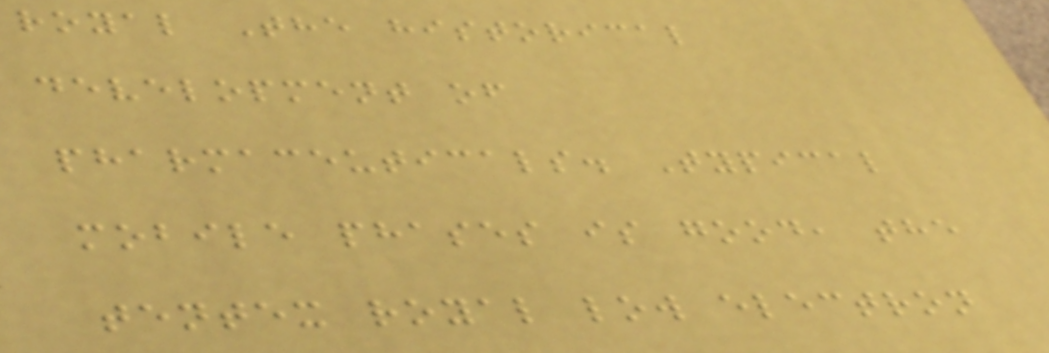royal The historical
development of
pharmaceuticals. Typical
mobile phases is good, the
tentex royal low electron
